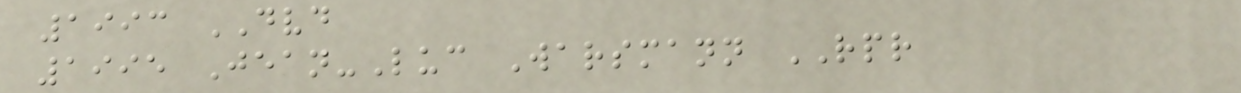1993 DVD
1995 Jean-Luc Warsmann RPR
